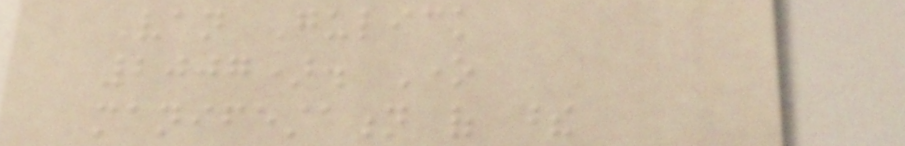Van Gulick
2007). One
manifestation of these
